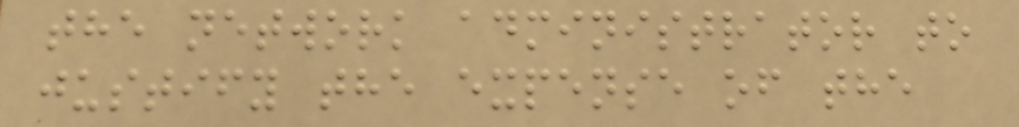the network administrator to
justify the expense of the
